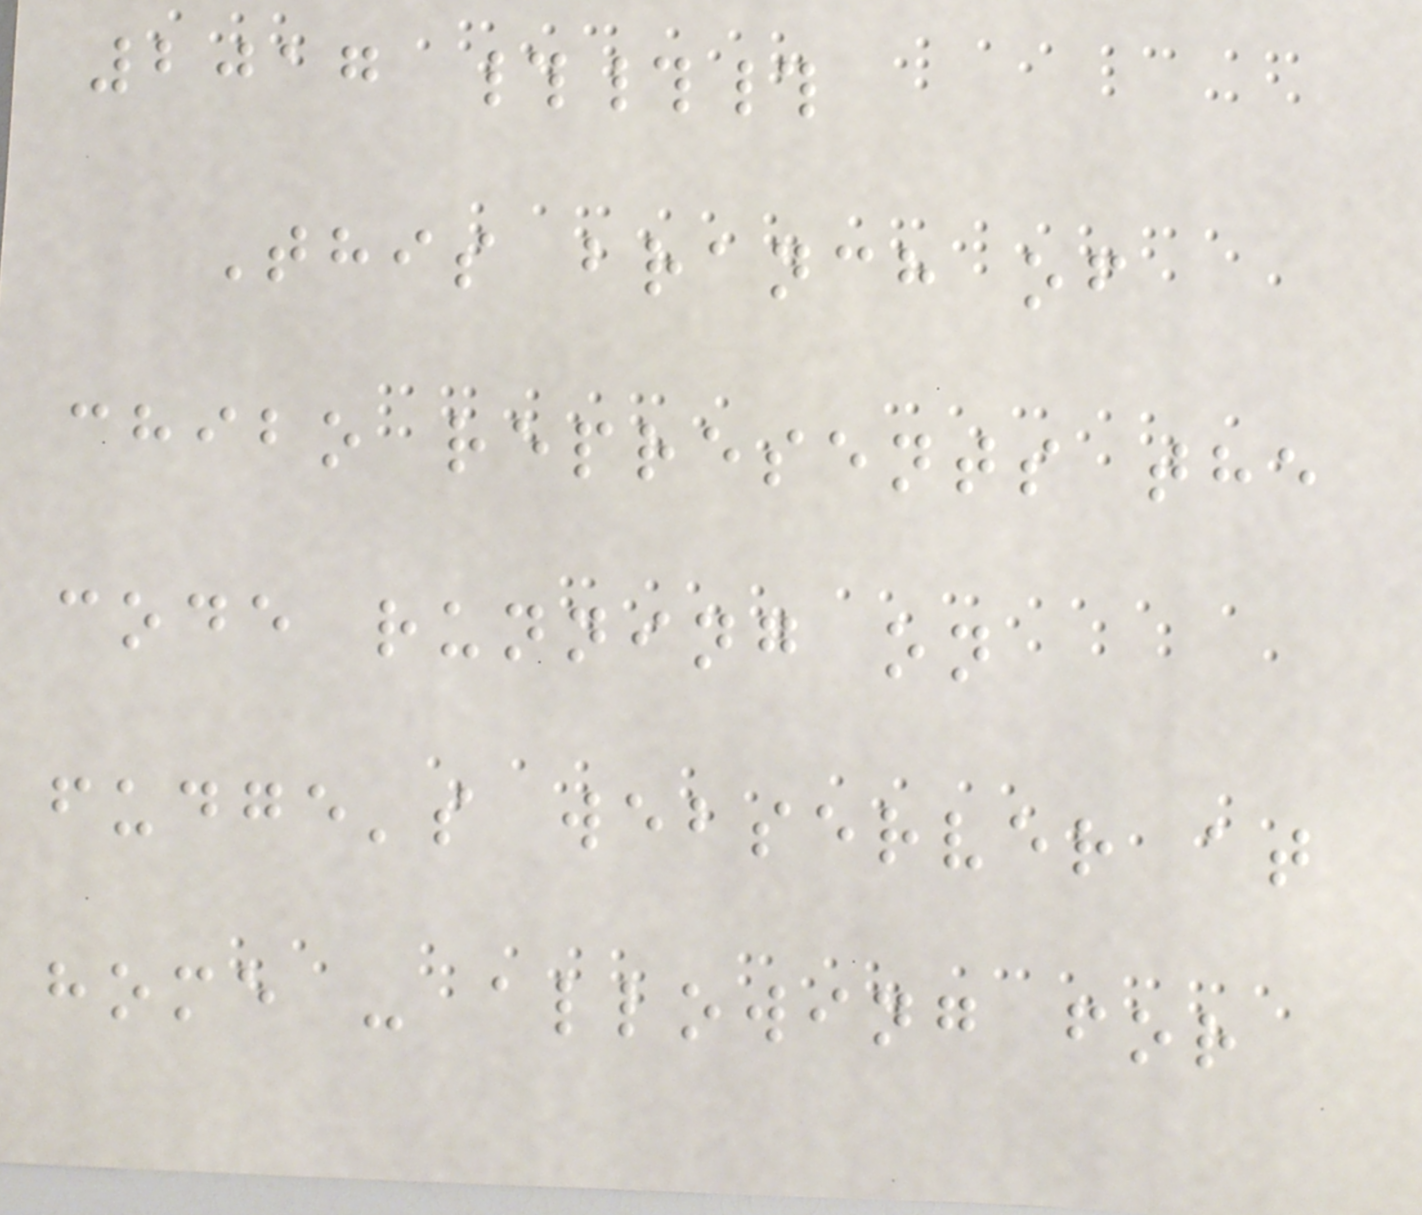2017 ###
This branch of
chibo represents the
code running on
fudge's webserver at
home - allowing for
